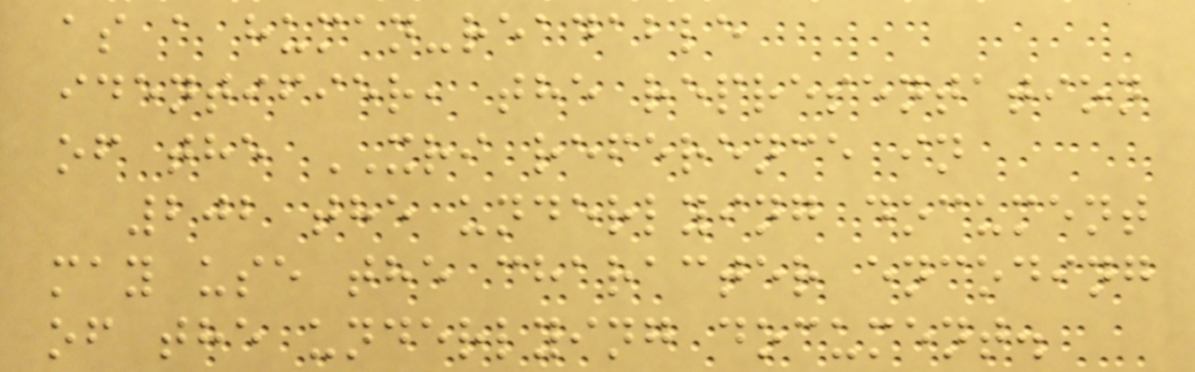as a human-readable
identifier, the representation
of the XRI reference in
202 the underlying document
may use the character encoding
of the underlying document.
